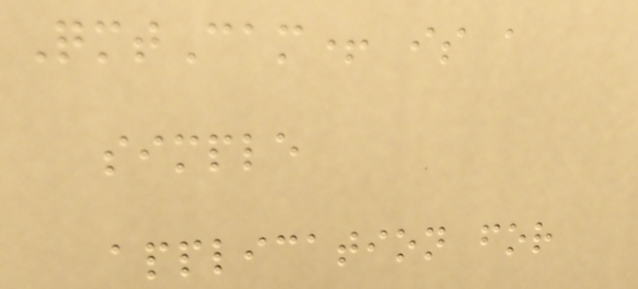QmtCam+ is a
simple
application for
